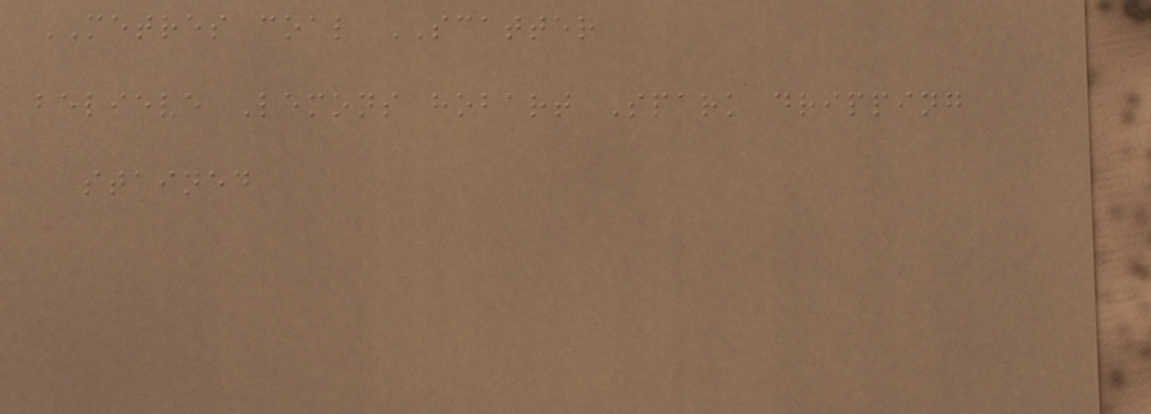METRES coal SCATTER
believe Lemons hobart Spark dripping
stained
